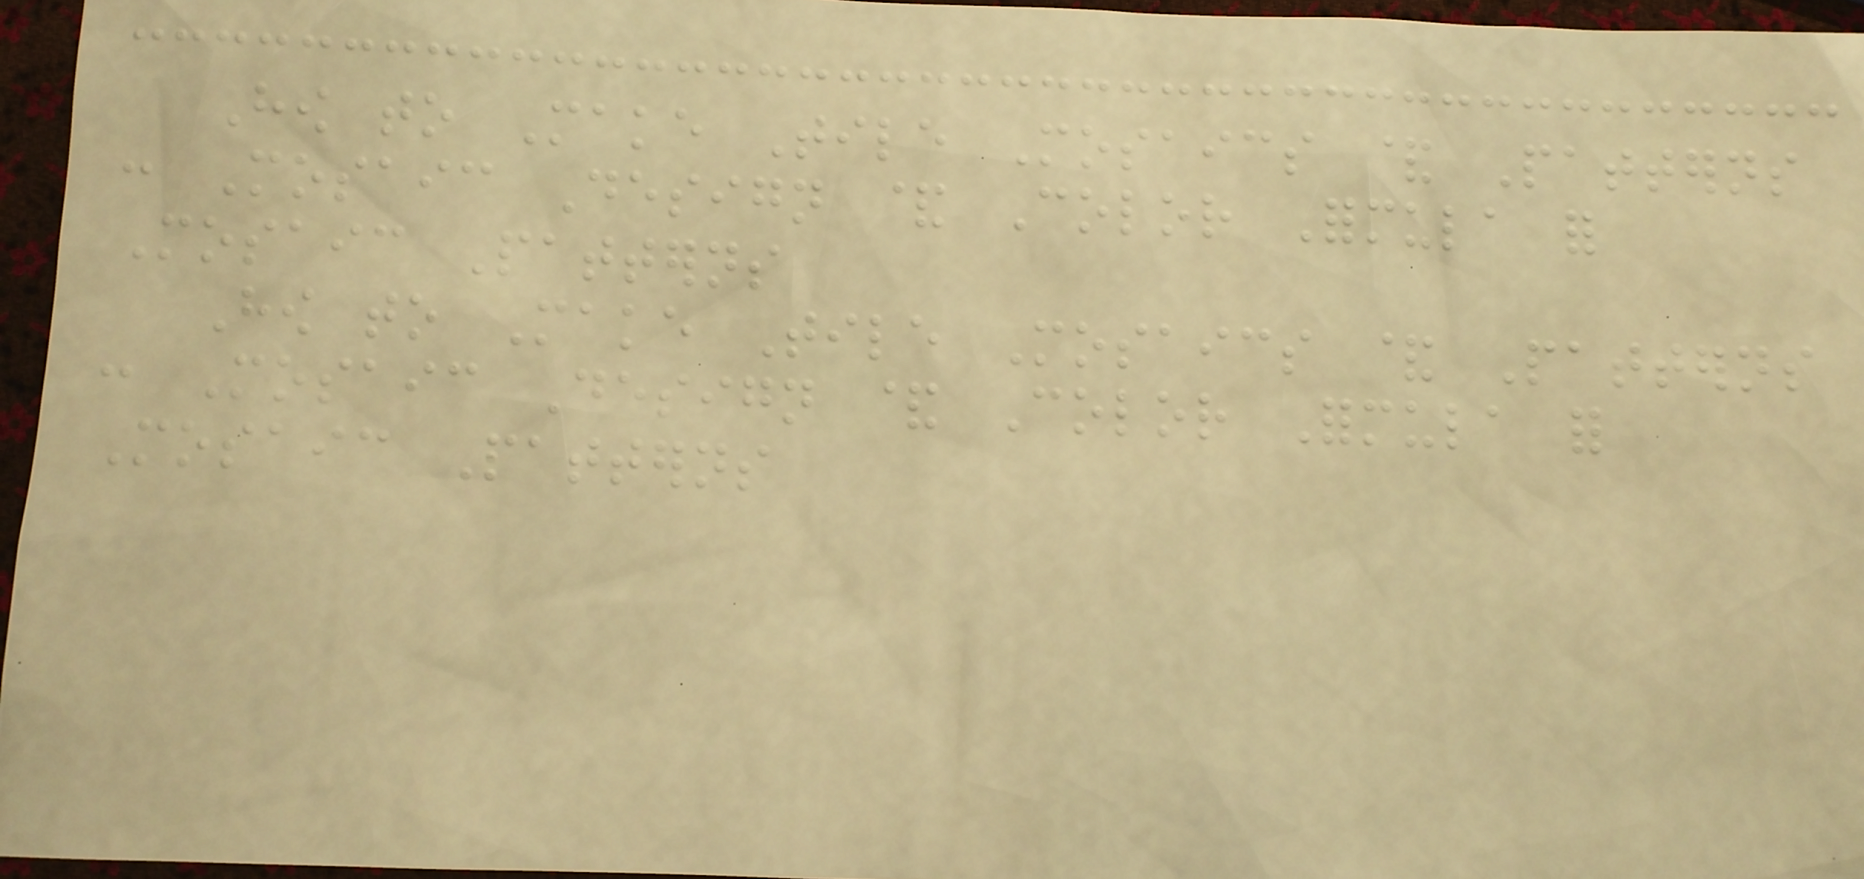How to Make Tile Mosaics & Patterns
: Mosaic Design & Color Formula for
Mosaic Patterns
How to Make Tile Mosaics & Patterns
: Mosaic Design & Color Formula for
Mosaic Patterns
